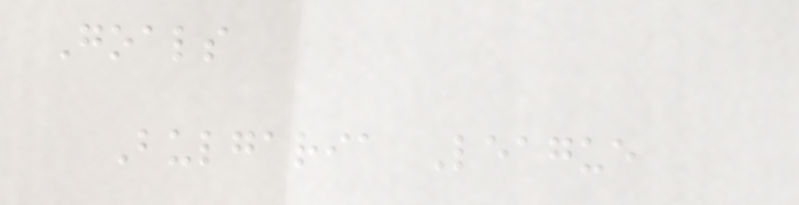Goals
Bulgaria League
